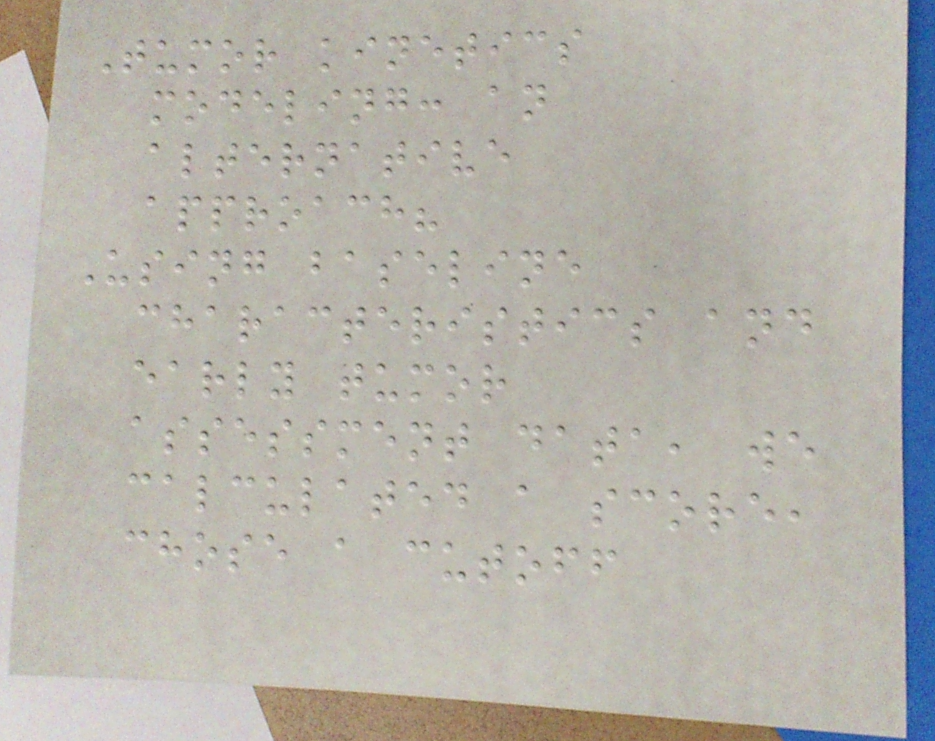Tumor kinetics
modeling: an
alternative
approach?
Using baseline
characteristics and
early tumor
assessment data, we
calculated a score,
chose a cutoff
